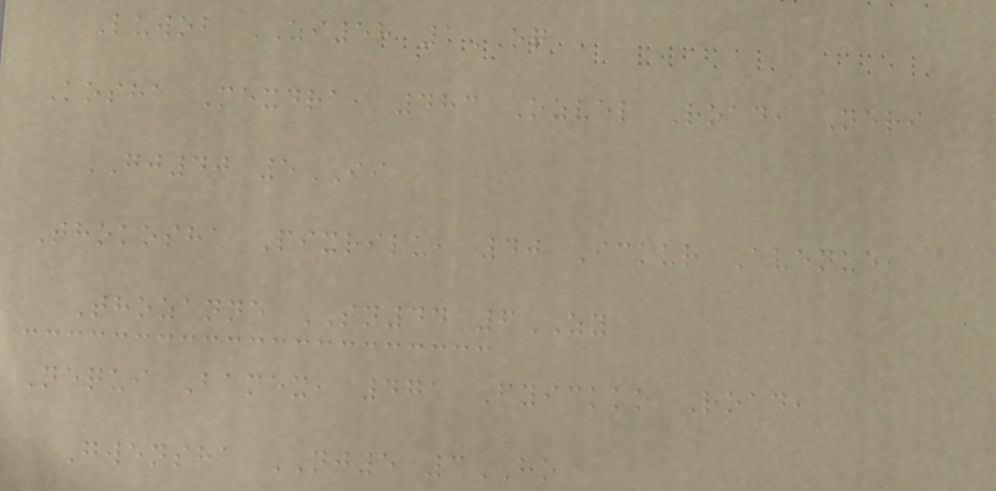Luwob ZI58 1OQ
Kosha Mexdra, 483 Ozvel Road, Neri
GJ40 5II
Thokosha Pixrilu, 40 Ickur Avenue,
Thozanne SN44 6ZY
Nequi Bamex, 471 Fyickko Road,
Gwensha NJ5 3HO
